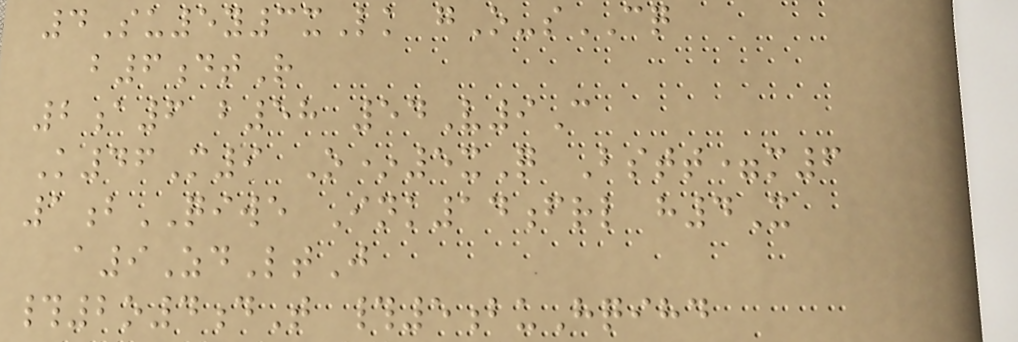4Su5y3xLk gO-sCQ
b6dtR
2a6 b58 54V9C
K46M9 O*5xQ Bstt=m6
1bQIWE Ink14frl h4X
a9ZdLtJ
#2o4dT #5buHqihd
